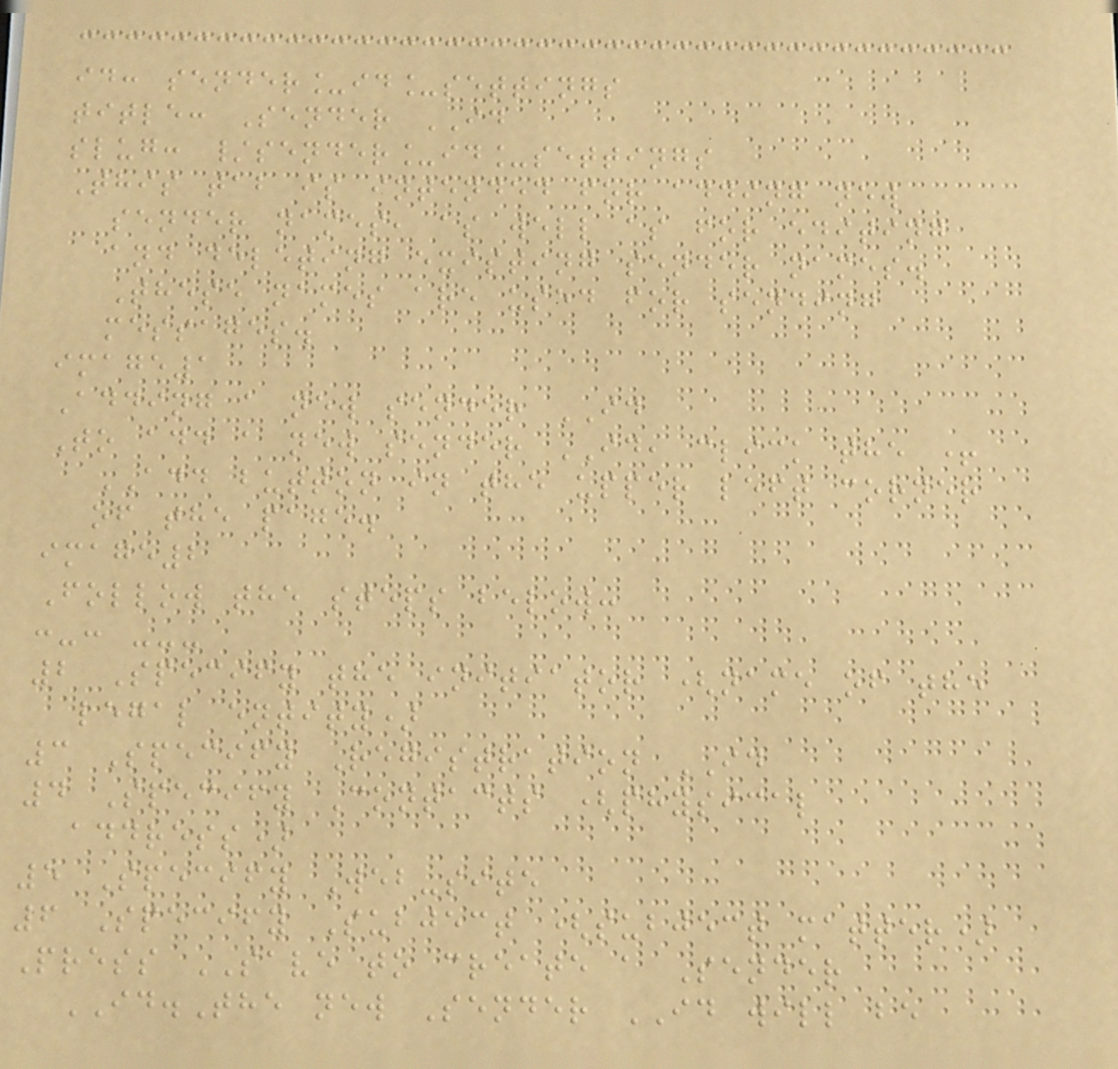id: sender_id_settings
title: Sender ID
slug: /sender_id_settings
This tab is intended for adding new
sender names, as well as for editing
and deleting existing sender names.
These names are used for sending
messages.
image1
Adding a new sender ID
To add a new sender ID, click the +
ADD button in the upper left corner
of the page.
image2
Follow the steps below:
:-: ---
2 Specify the initiator (name of the
legal entity)
3 Specify Registration ID
4 Specify Contacts (physical
address)
5 Specify Web-site
6 Specify Subject (subject matter)
Press SAVE to create a Sender
ID.The new Sender ID will be
